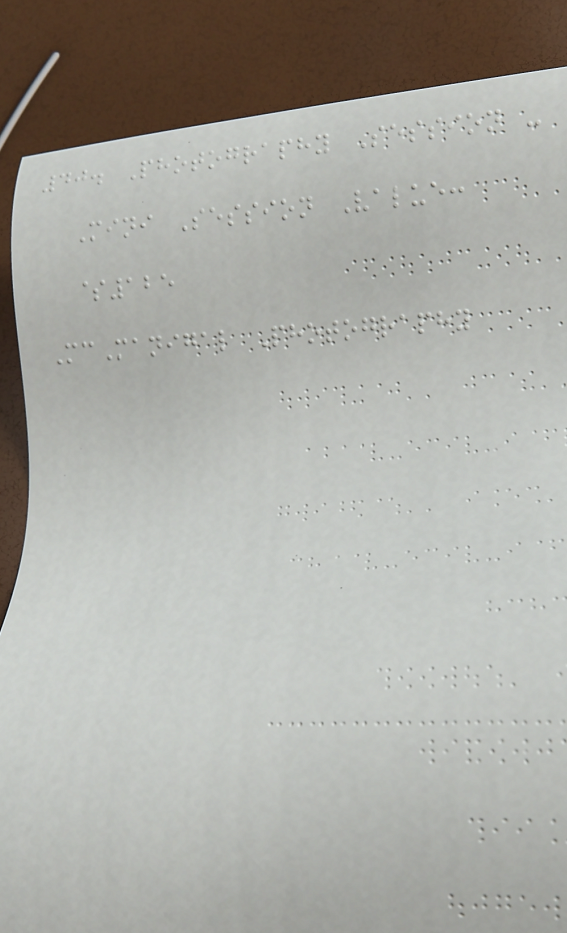40. Photography Session -
Mini Session Value:
$125
McManigal Photography
